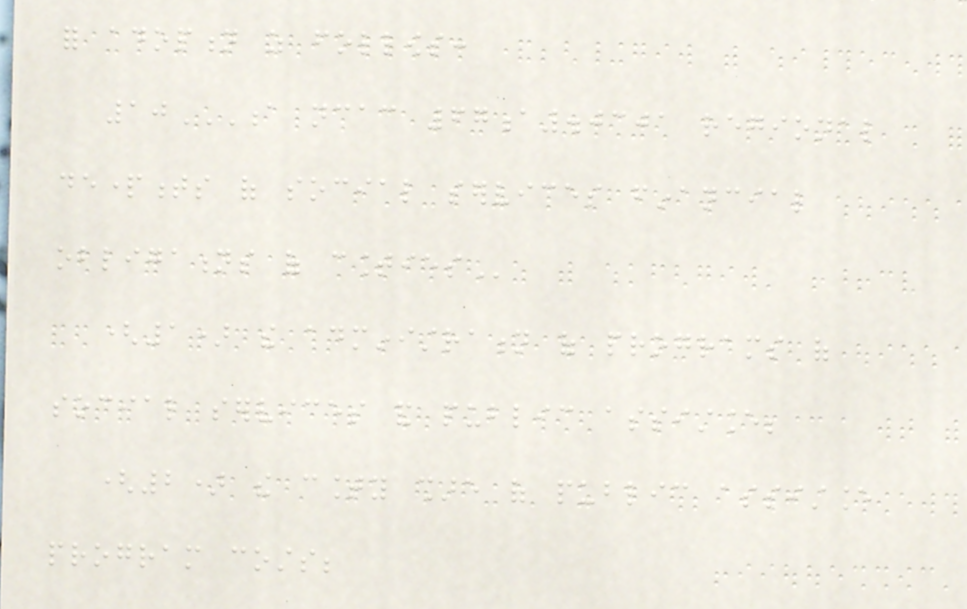for adoption as follows:
10A NCAC 67A.0301 REGIONAL
DEPARTMENTS OF SOCIAL SERVICES FINANCIAL
OBLIGATIONS OF COUNTIES
(1) the administration of programs of
social services and public assistance;
(2) the county share of public assistance
program costs;
